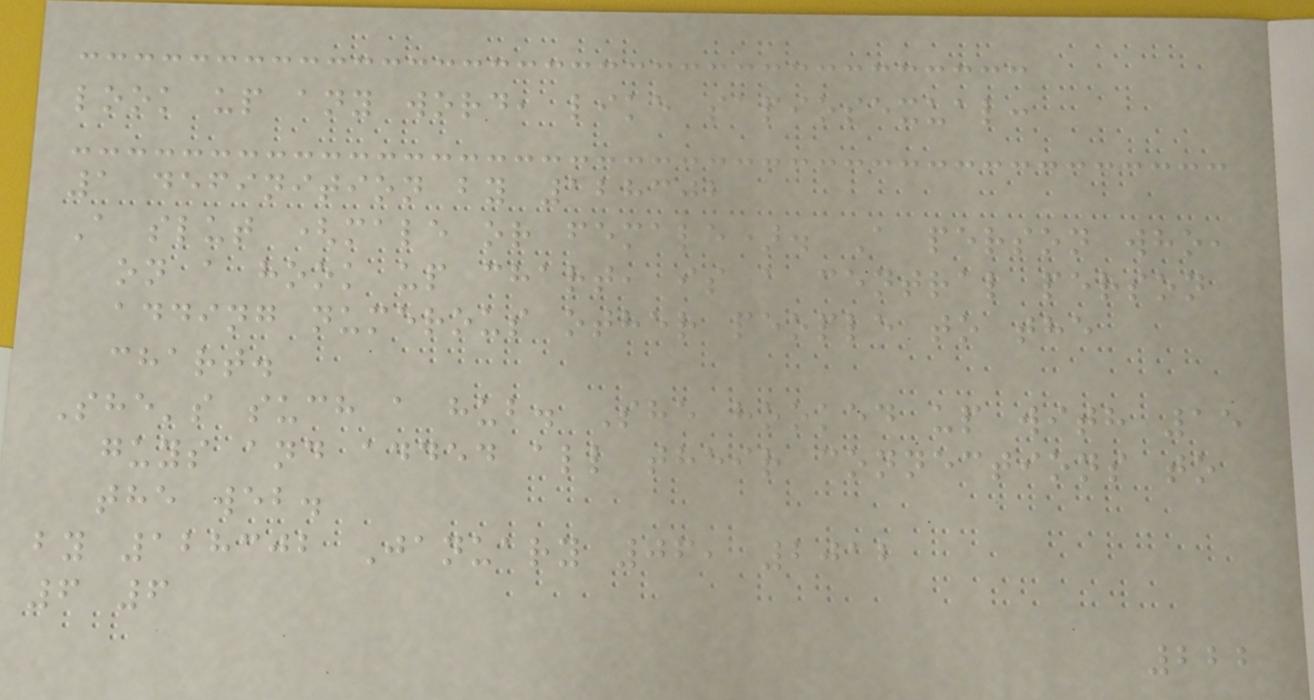look up any word, like sapiosexual:
1 definition by 128302
A slut (male or female). A person who,
on a hook up chart, is a central person
adding numerous other people to the
chart.
She's such a hub. She hooked up with 15
guys and added all their connections to
the web.
by 128302 January 06, 2012
6 6
222
